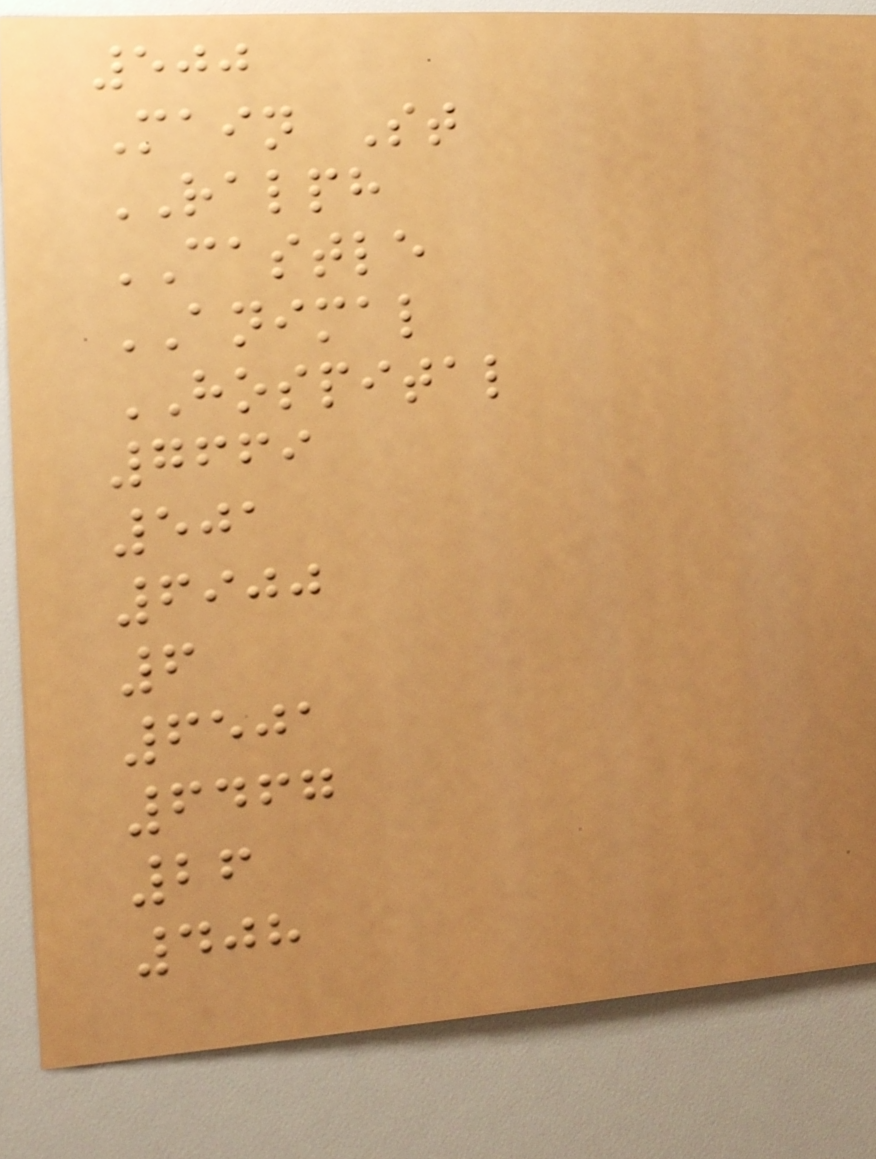500
Main St
RALPH
CASTLE
ANIMAL
HOSPITAL
7669
501
6900
6
6501
6467
26
408
